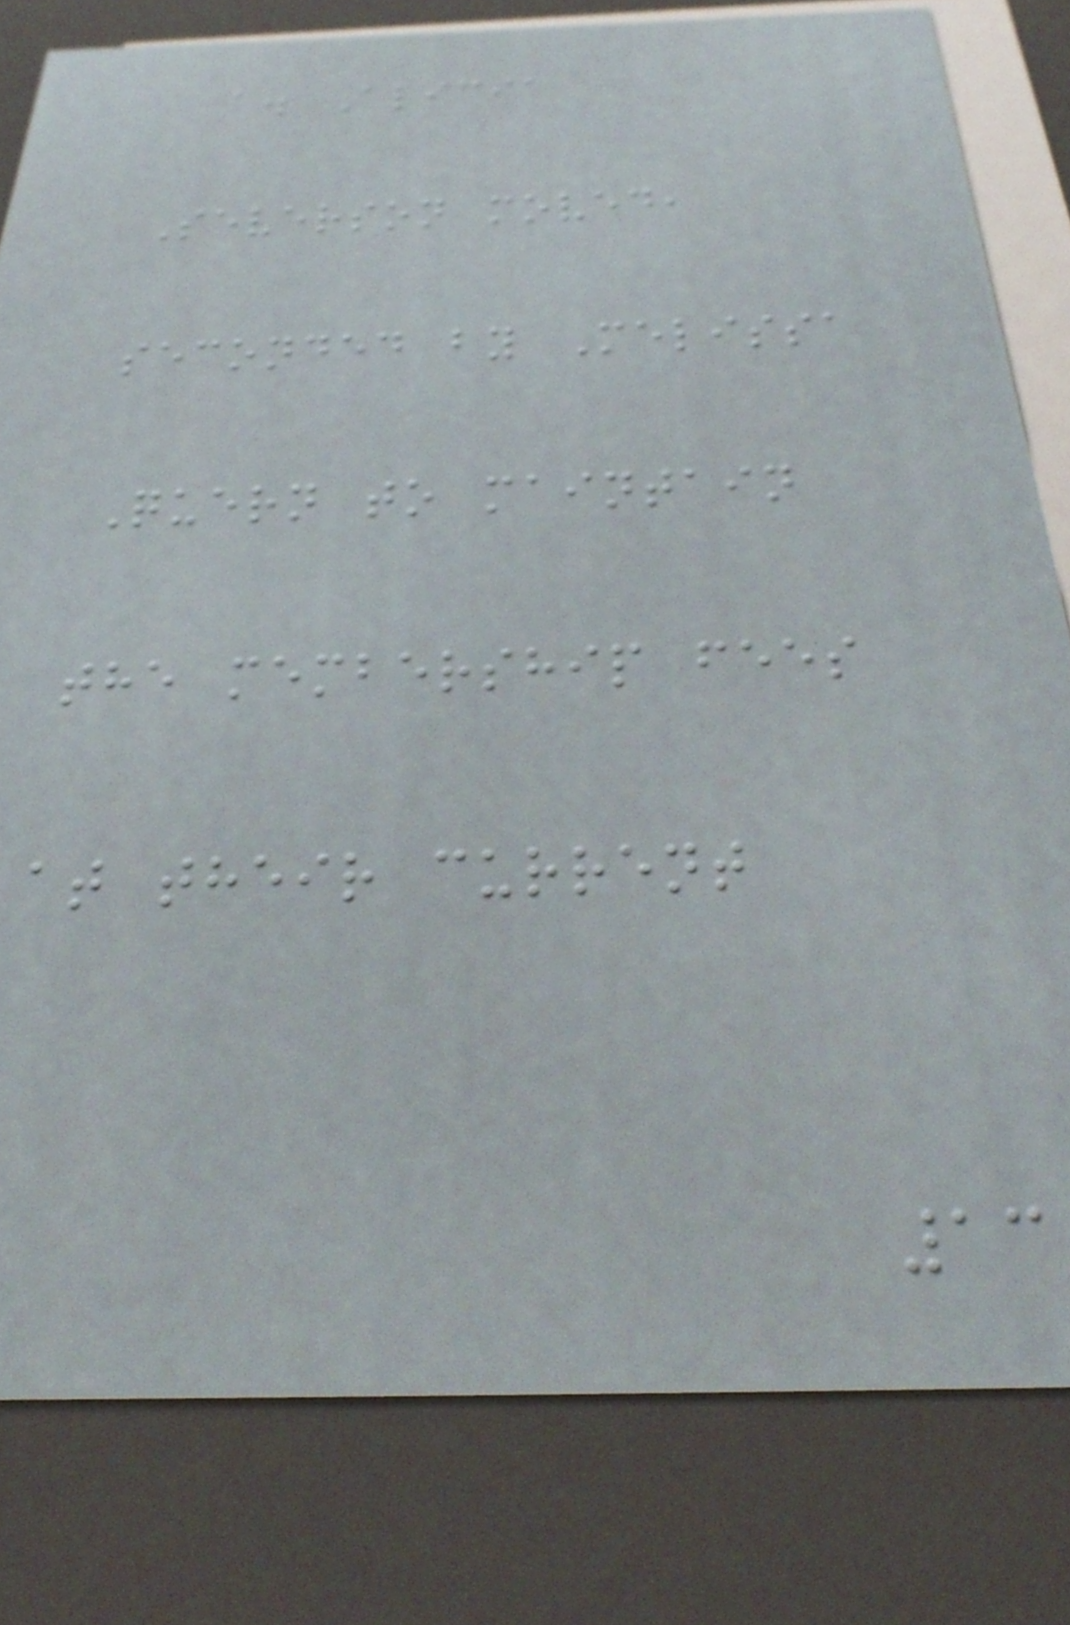a. Alicia
Severson moved,
seconded by Melissa
Quern to maintain
the membership fees
at their current
13
